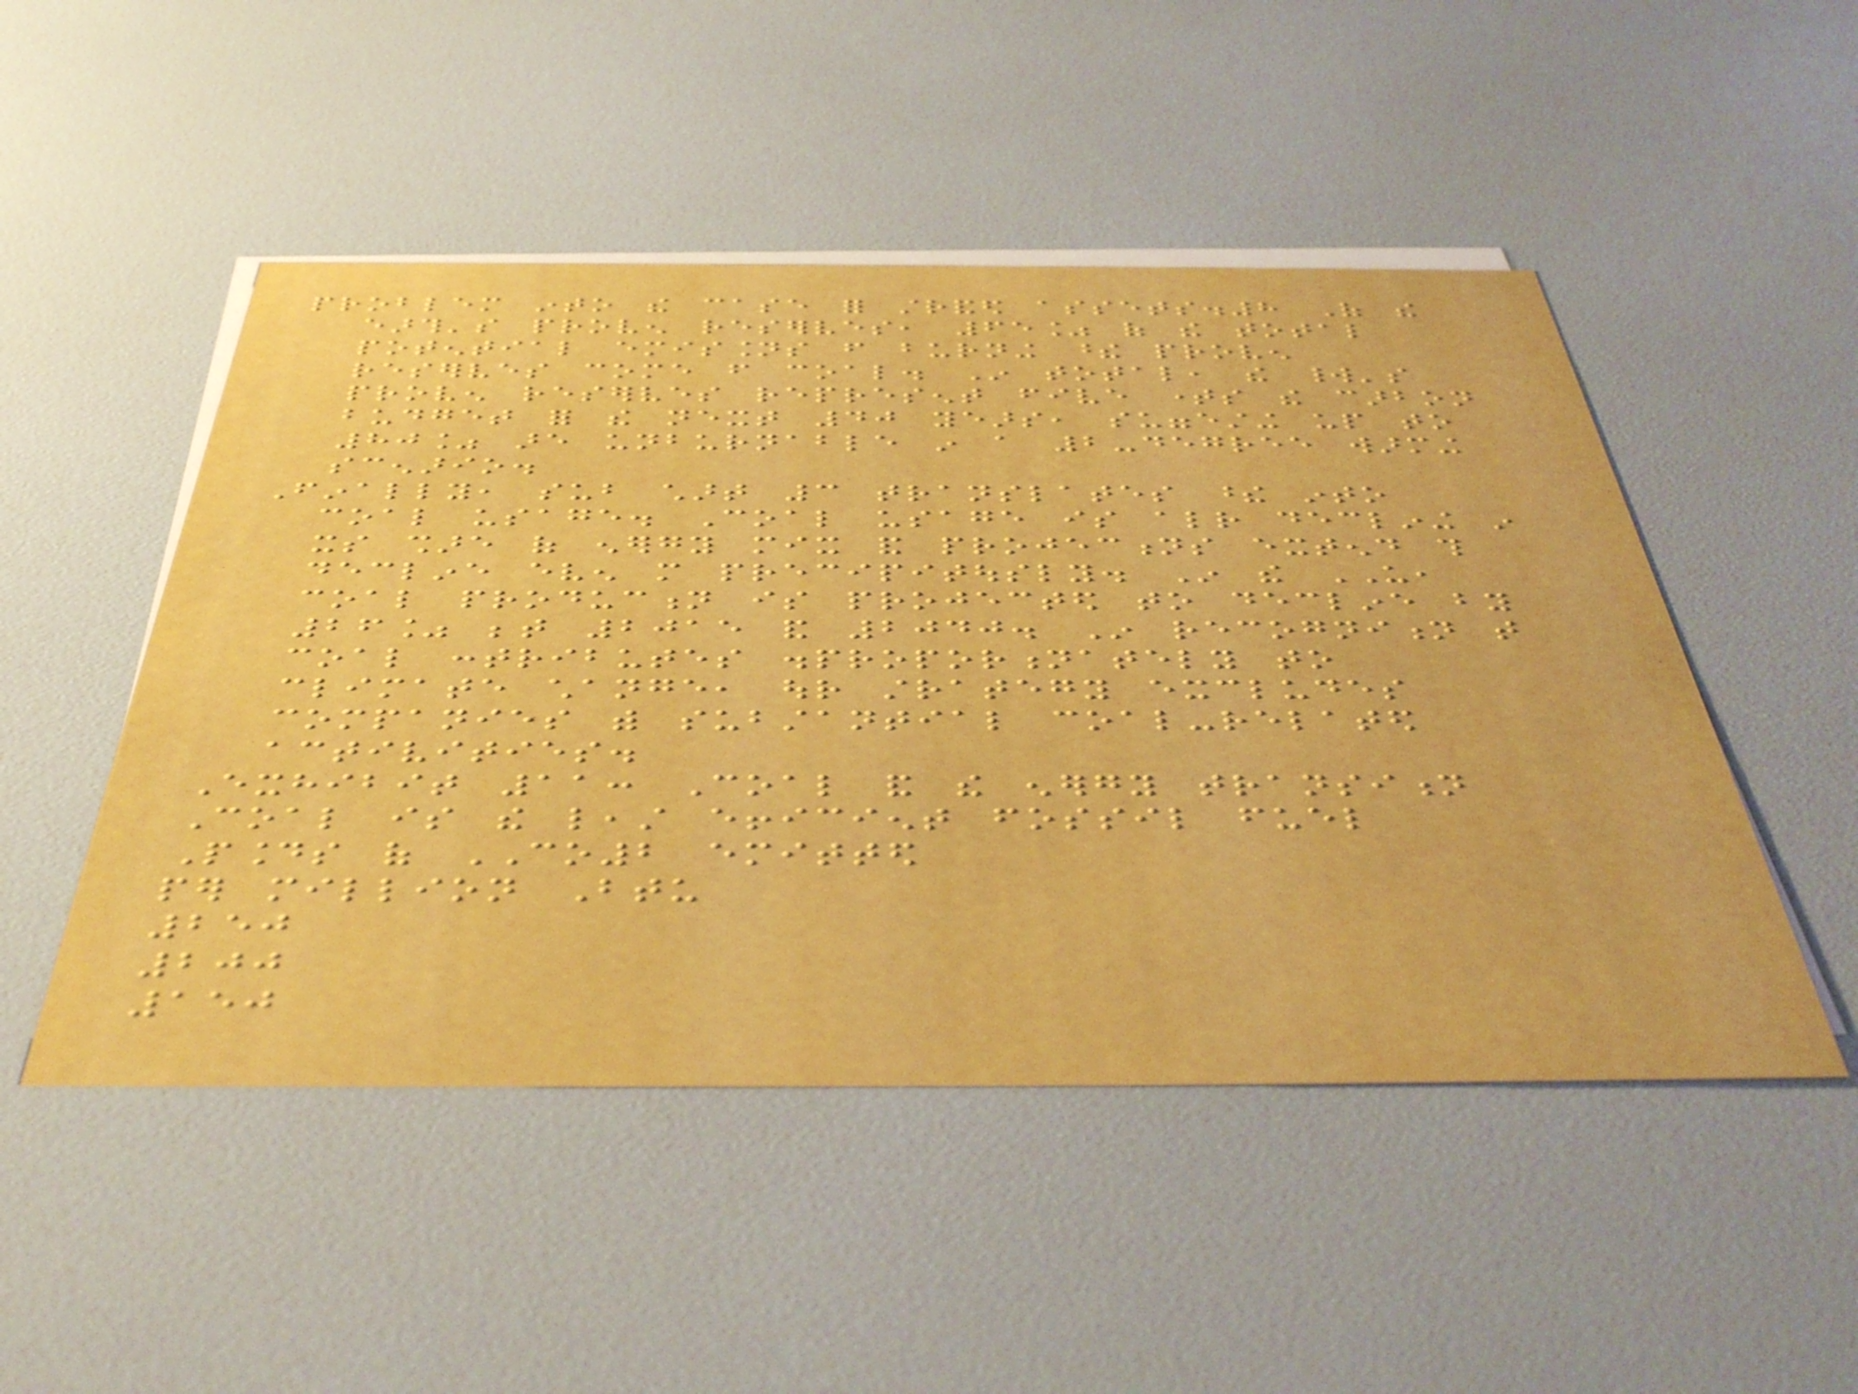problem into the case for stranded assets.8 Of the
earth's proven reserves, 65% of the total
potential emissions from burning these proven
reserves come from coal. In total, the world's
proven reserves represent five times the carbon
budget for the next 40 years, suggesting up to
80% are unburnable in a 2-degree warming
scenario.
Finally, sub chart 3 translates these into
coal usage. Coal usage is already declining in
its share of energy mix and projections extend this
decline even more precipitously. In the US,
coal production is projected to decline by
26% between 2015 and 2040. In recognition that
coal contributes disproportionately to
climate change, our strategy excludes
companies with substantial coal-related
activities.
Exhibit 11: Coal and the energy transition
Coal is the least efficient fossil fuel
Pounds of CO2 emitted
per million Btu
250
200
150
